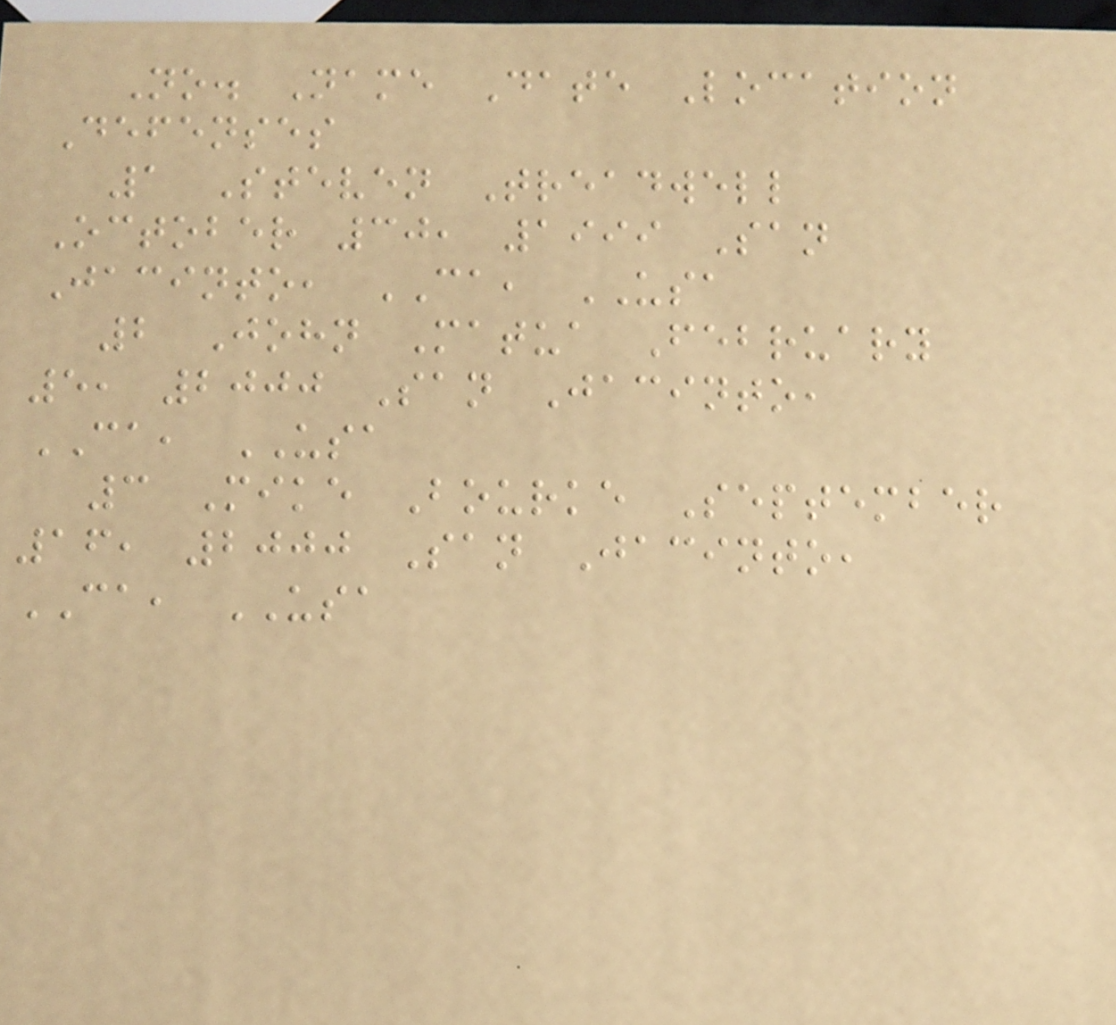No. Name Date Location
Defenses
1 Steven Treadwell
October 30, 1999 San
Jacinto, CA, USA
2 John Matua February
5, 2000 San Jacinto,
CA, USA
3 Mike Bourke September
16, 2000 San Jacinto,
CA, USA
